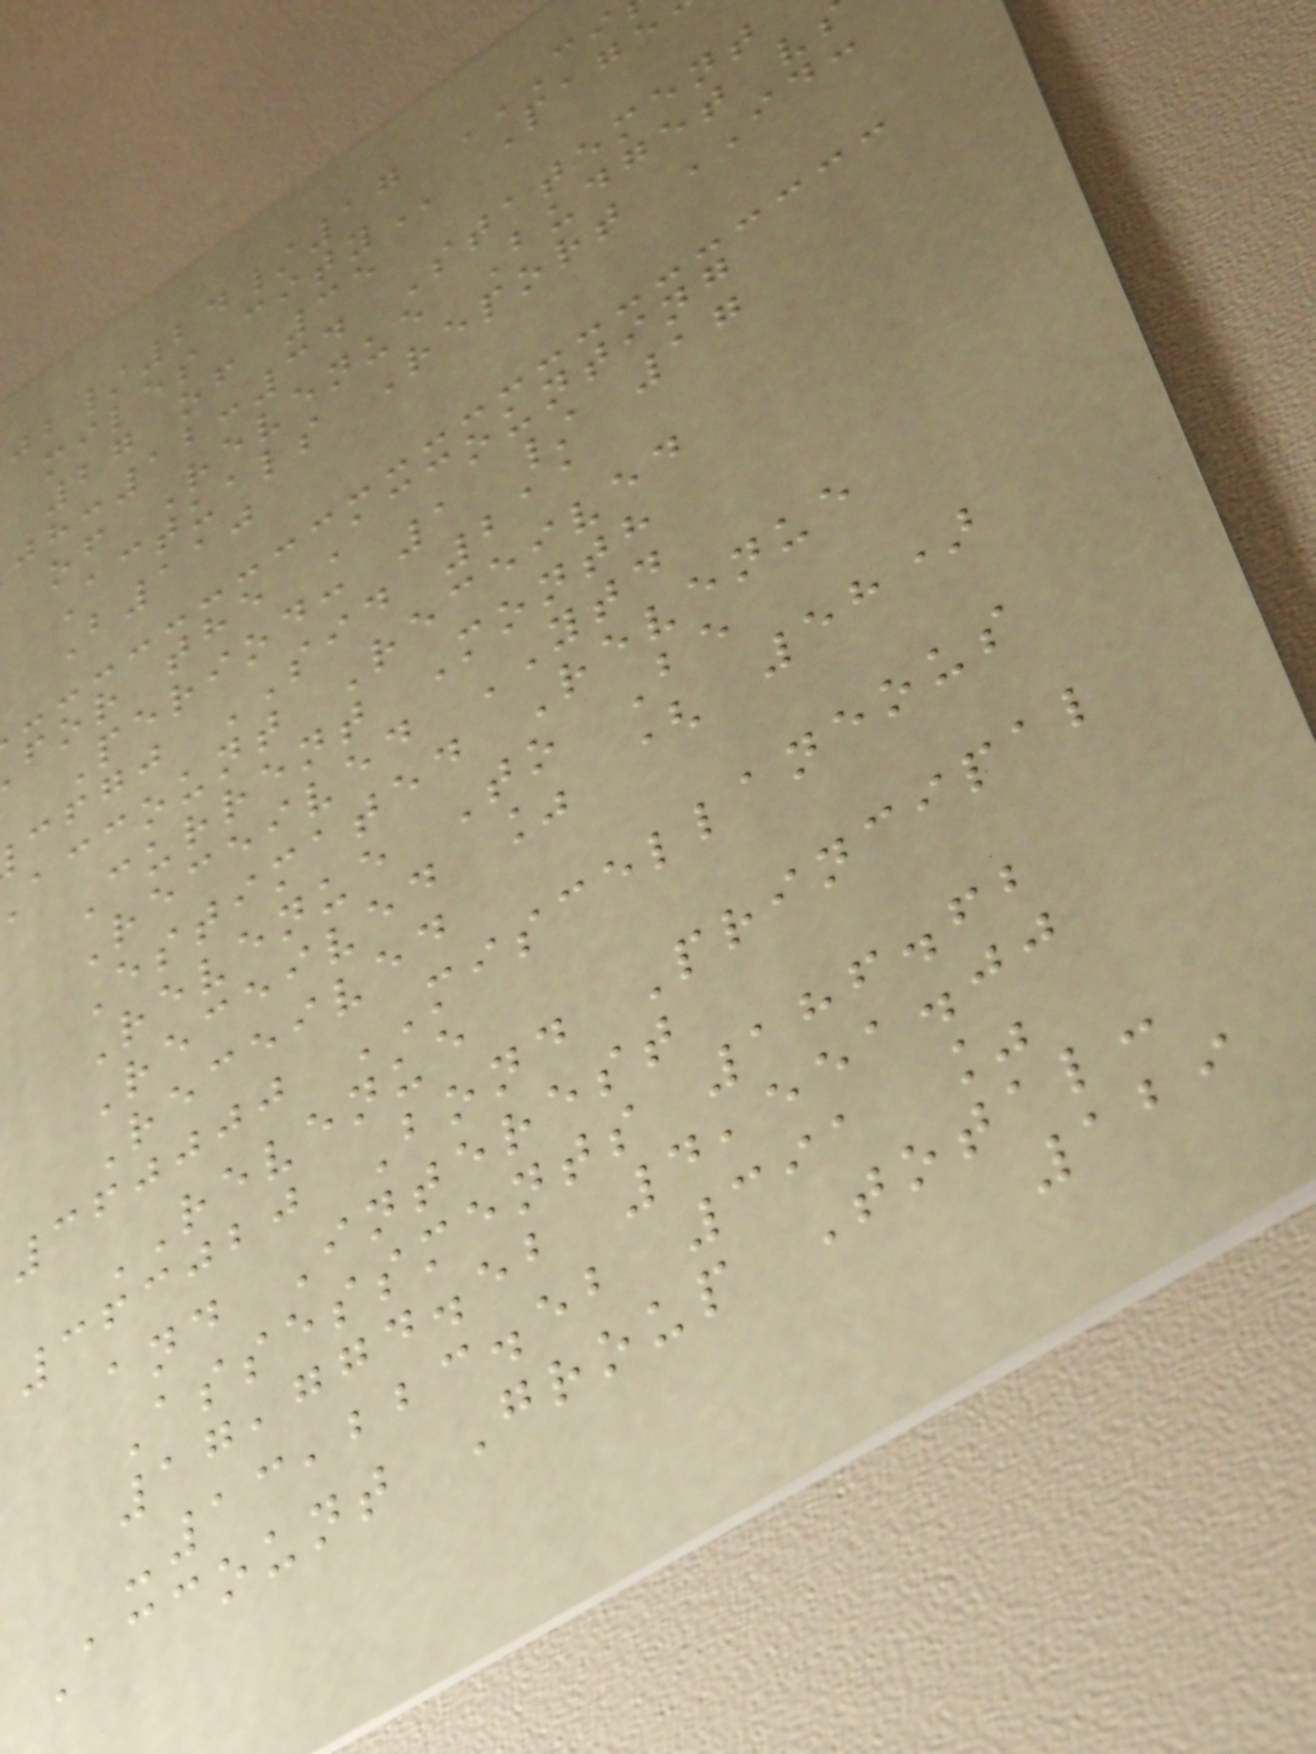/24/17
miles
27 of 35
:12:34 Statement
of Revenue Budget v
Actuals Report ID:
B110
for the Accounting
Period: 1 / 17
cfgj SID 211
account Received
Current Month
Received YTD
Estimated Revenue
Revenue To Be
Received % ( 58)
Received
360000 MISCELLANEOUS
REVENUE
363020 Bond Principal
and Interest
Assessments 186.62
17,774.52 4,551.00
-13,223.52 391 %
Account Group Total:
129
